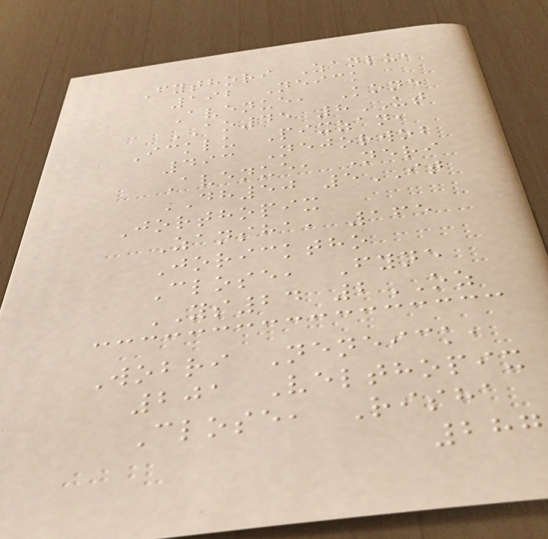Fythori Zanlu,
192 Neick
Avenue, Kone
AO45 8UT
Icklu Pixzan,
493 Nejorwob
Avenue, Neri
DH50 5IT
Jorthopix
Zansha, 165
Joricktho
Close, Fyne
YS24 2OZ
Wobri Neneick,
201 Velthopix
Close, Risha
287
